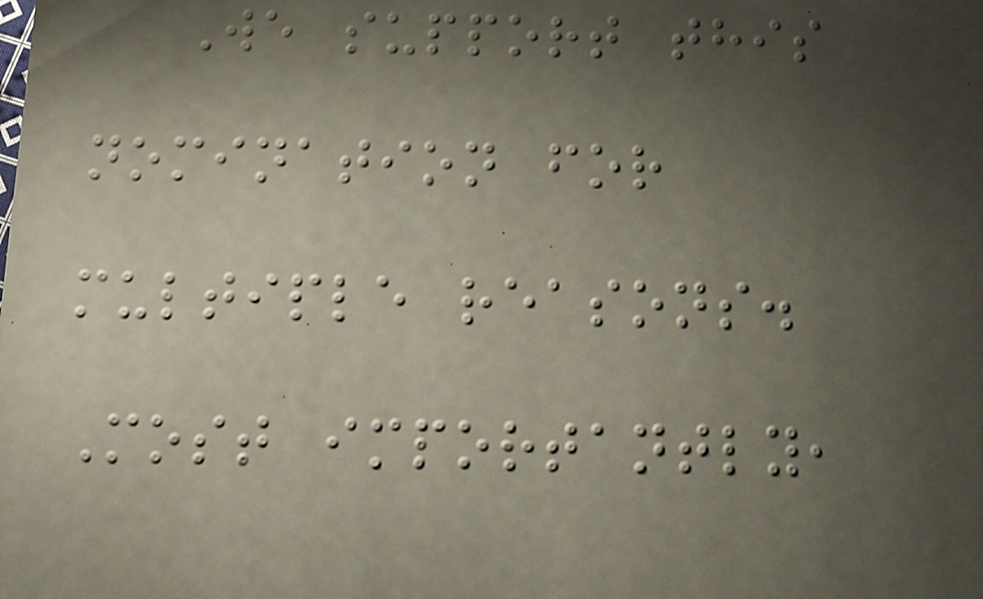We support this
nomination for
multiple reasons.
Most importantly,
